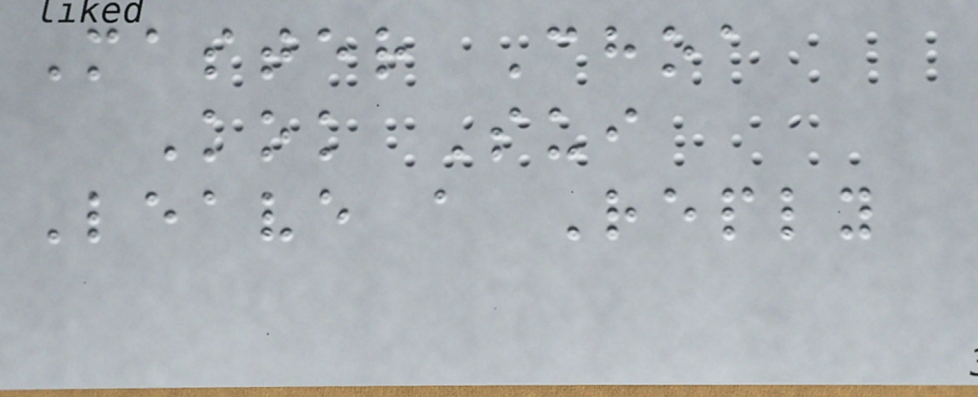Master Choa
Kok Sui
Leave a Reply
